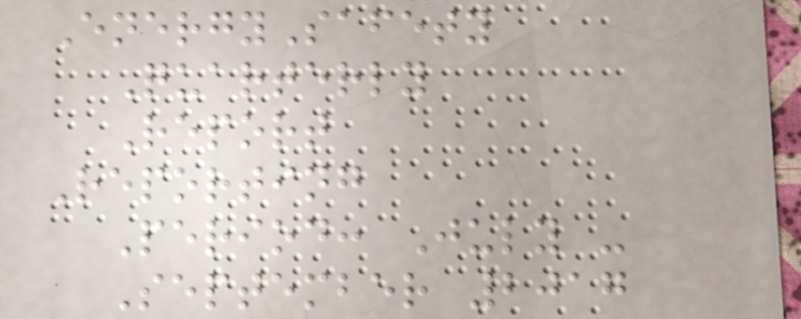EnergySafety
Quarterly
Report
Reporting
Period: July -
September 2017
